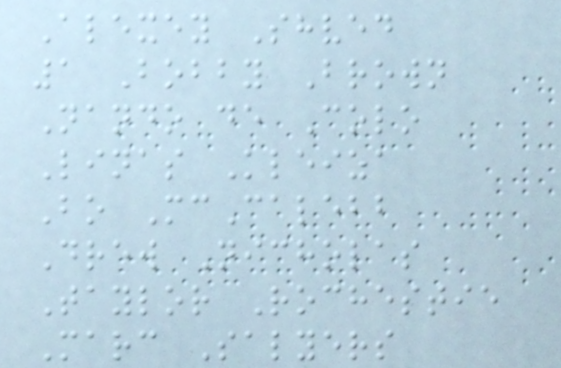Alexey Shved
1 Bobby Brown
Nando de Colo
Linas Kleiza
Bo McCalebb
Drew Nicholas
Taylor Rochestie
Marc Salyers
